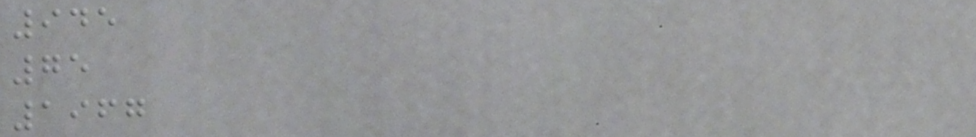945
75
1967
